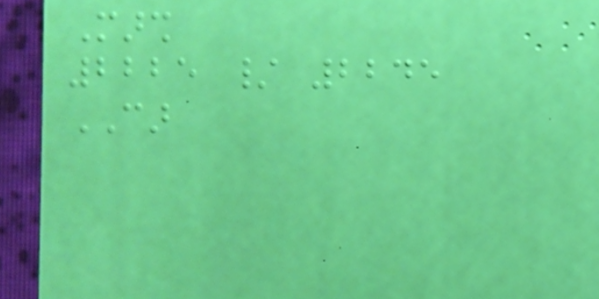Marsh
2225 / 2245
CAR
